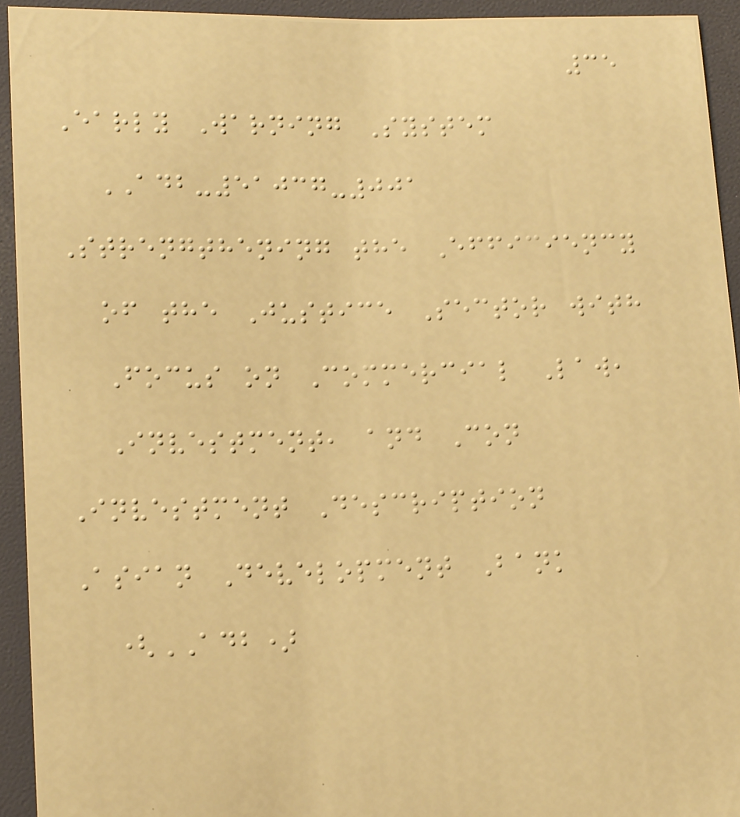35
Early Warning System
ADB-51037-001
Strengthening the Efficiency
of the Justice Sector with
Focus on Commercial Law,
Investment, and Con
Investment Description
Asian Development Bank
(ADB)
